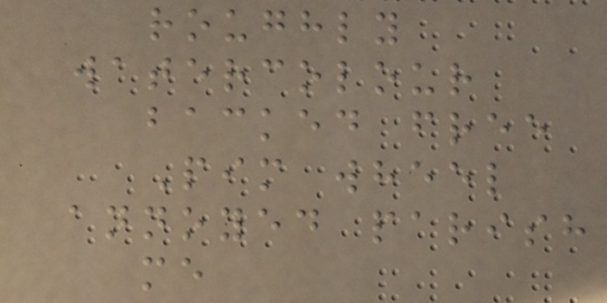roughly
watercolour
backed free
Pim wheel
annoyed parish
me
